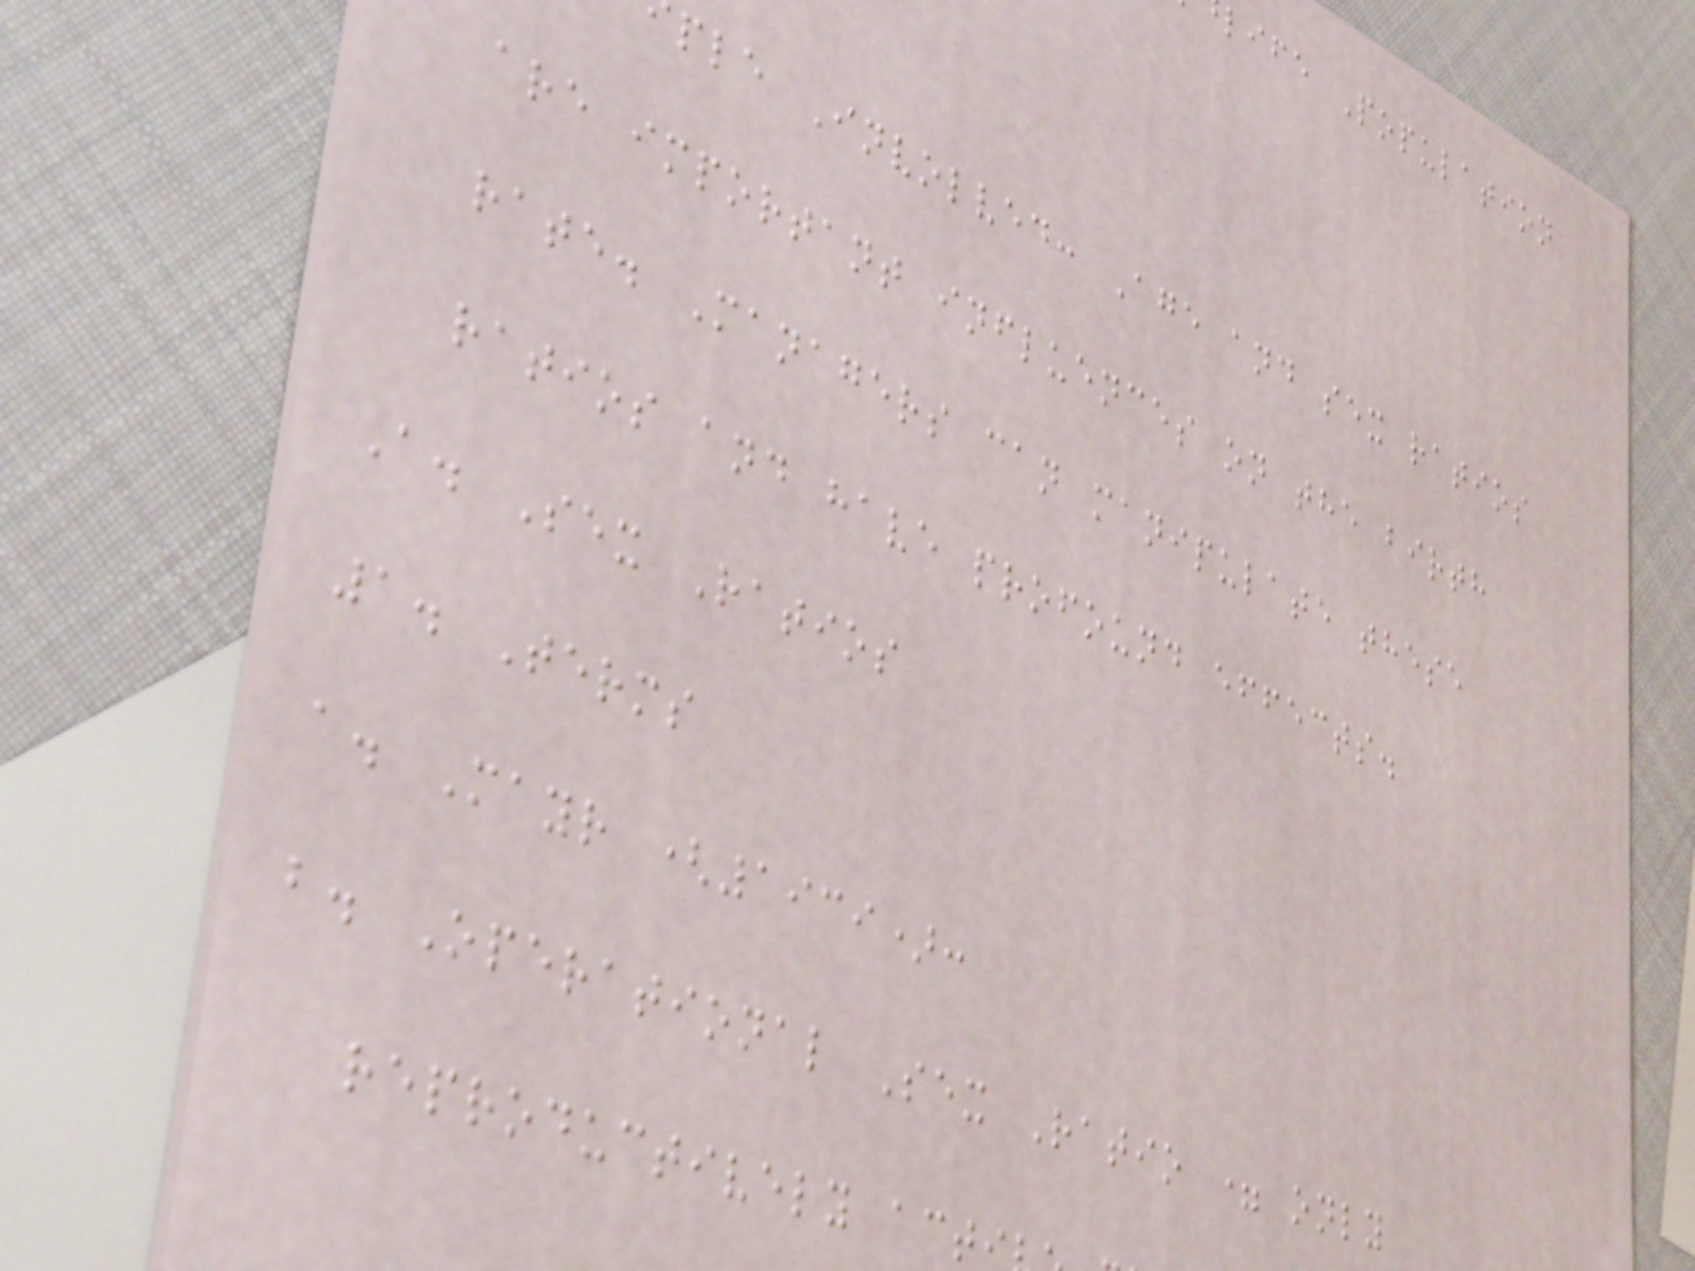life Population
ple Involved: Age and sex ratios
are important influences on the birth
rate. Managers can manipulate these
ratios and have profound effects.
A. Sex Ratios
1. Terms
a. Mayr (1939):
b. Operational Sex Ratio = only
reproductively act
